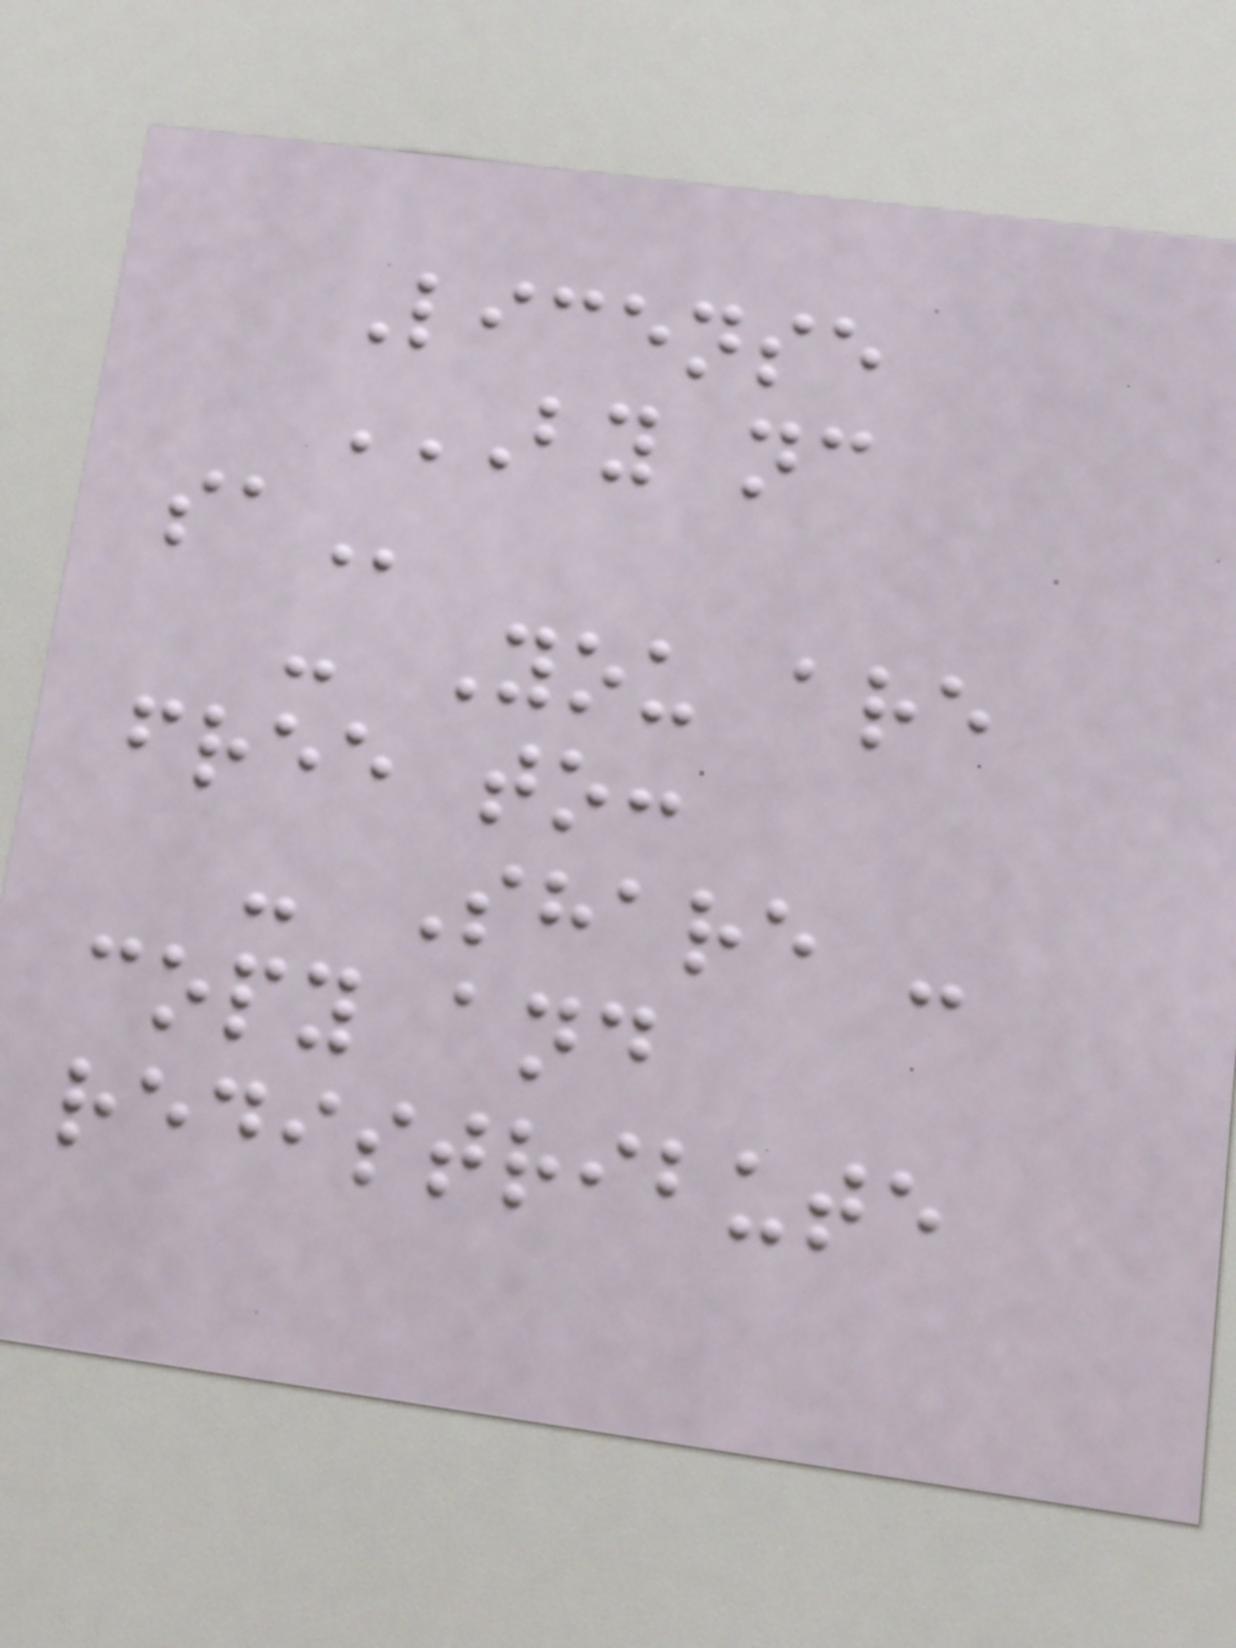License
BY NC
SA
- You are
free to:
- Share -
copy and
redistribute
